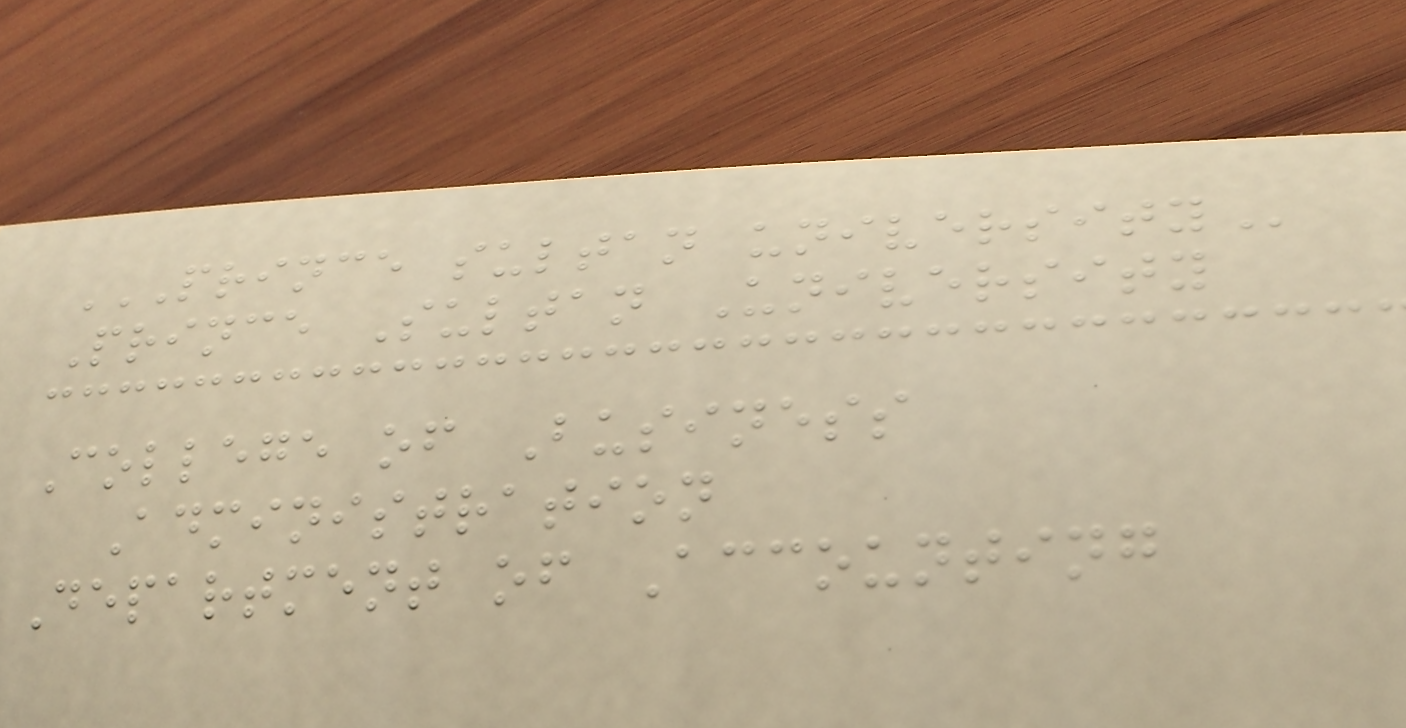PRINCE SULTAN UNIVERSITY
Prince Sultan University
College of Business
Administration
Department of Accounting
